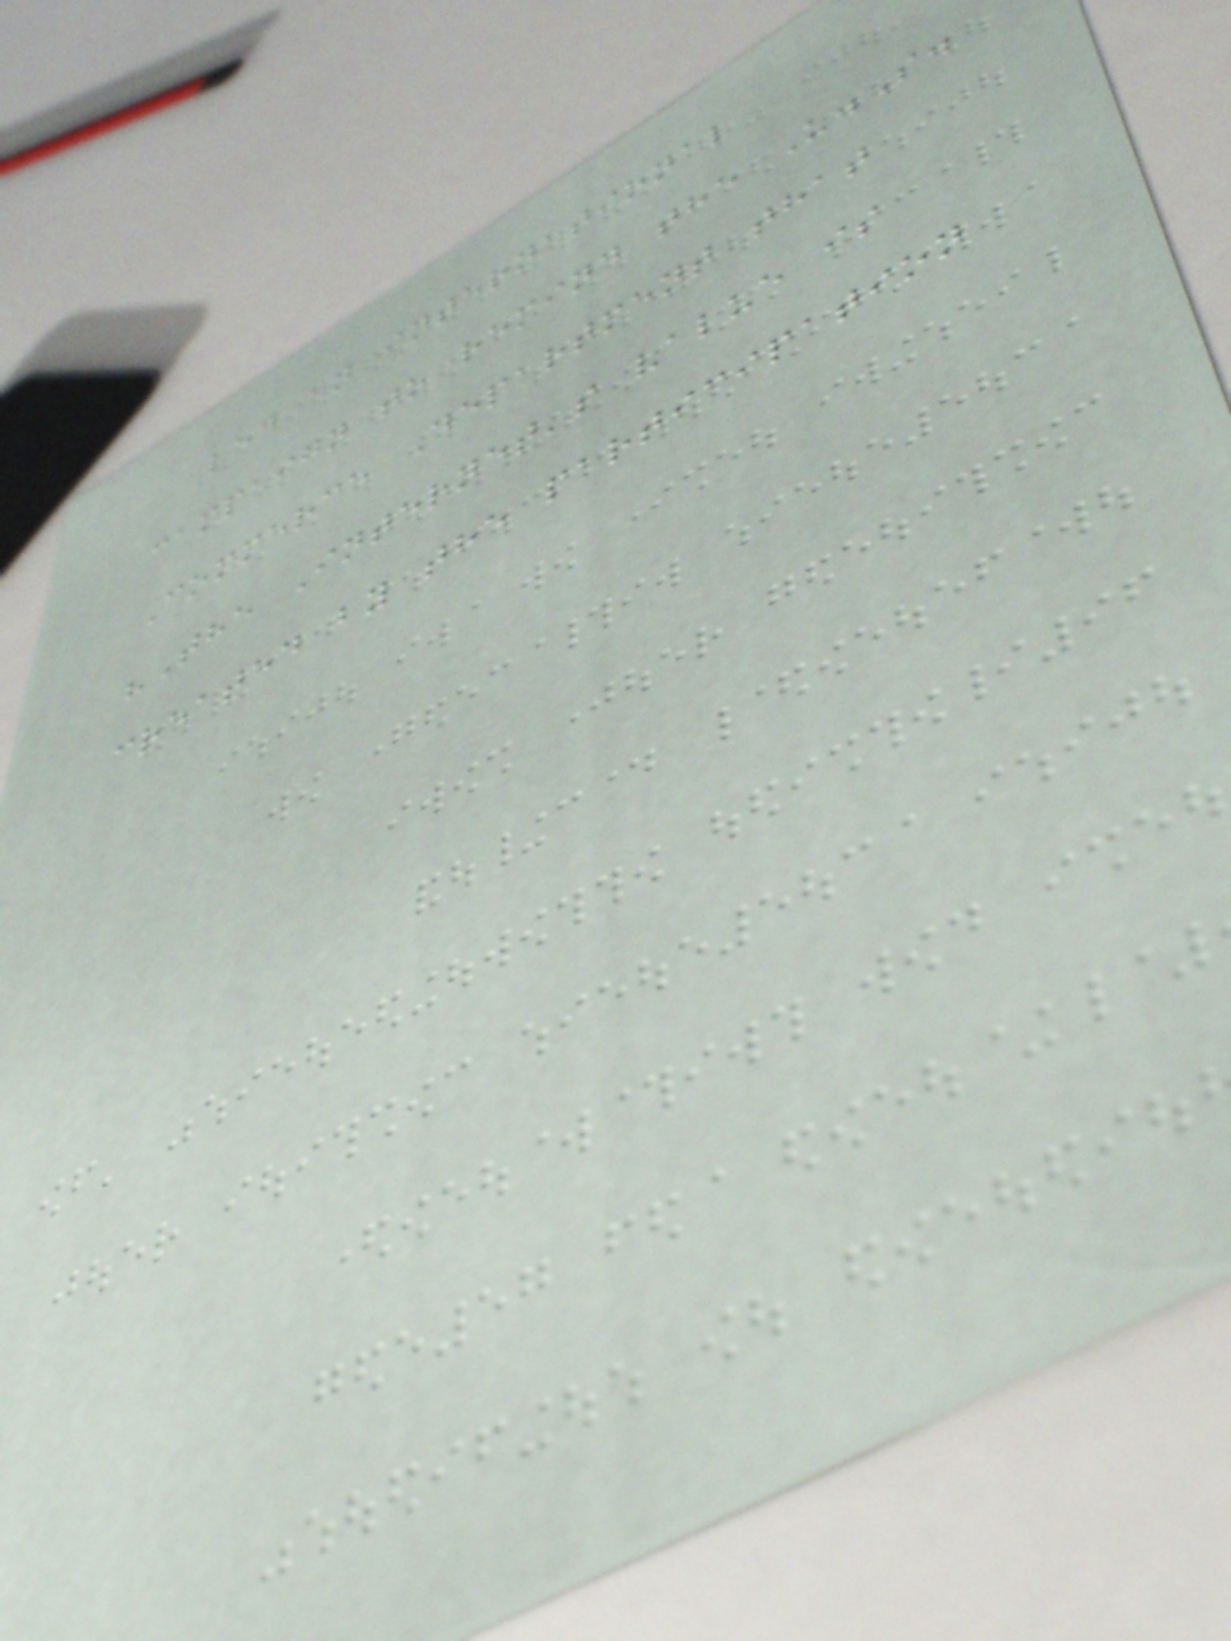led an international
campaign to remind the U.S.
Commerce Department that
"The Internet's value is
created by the participation
